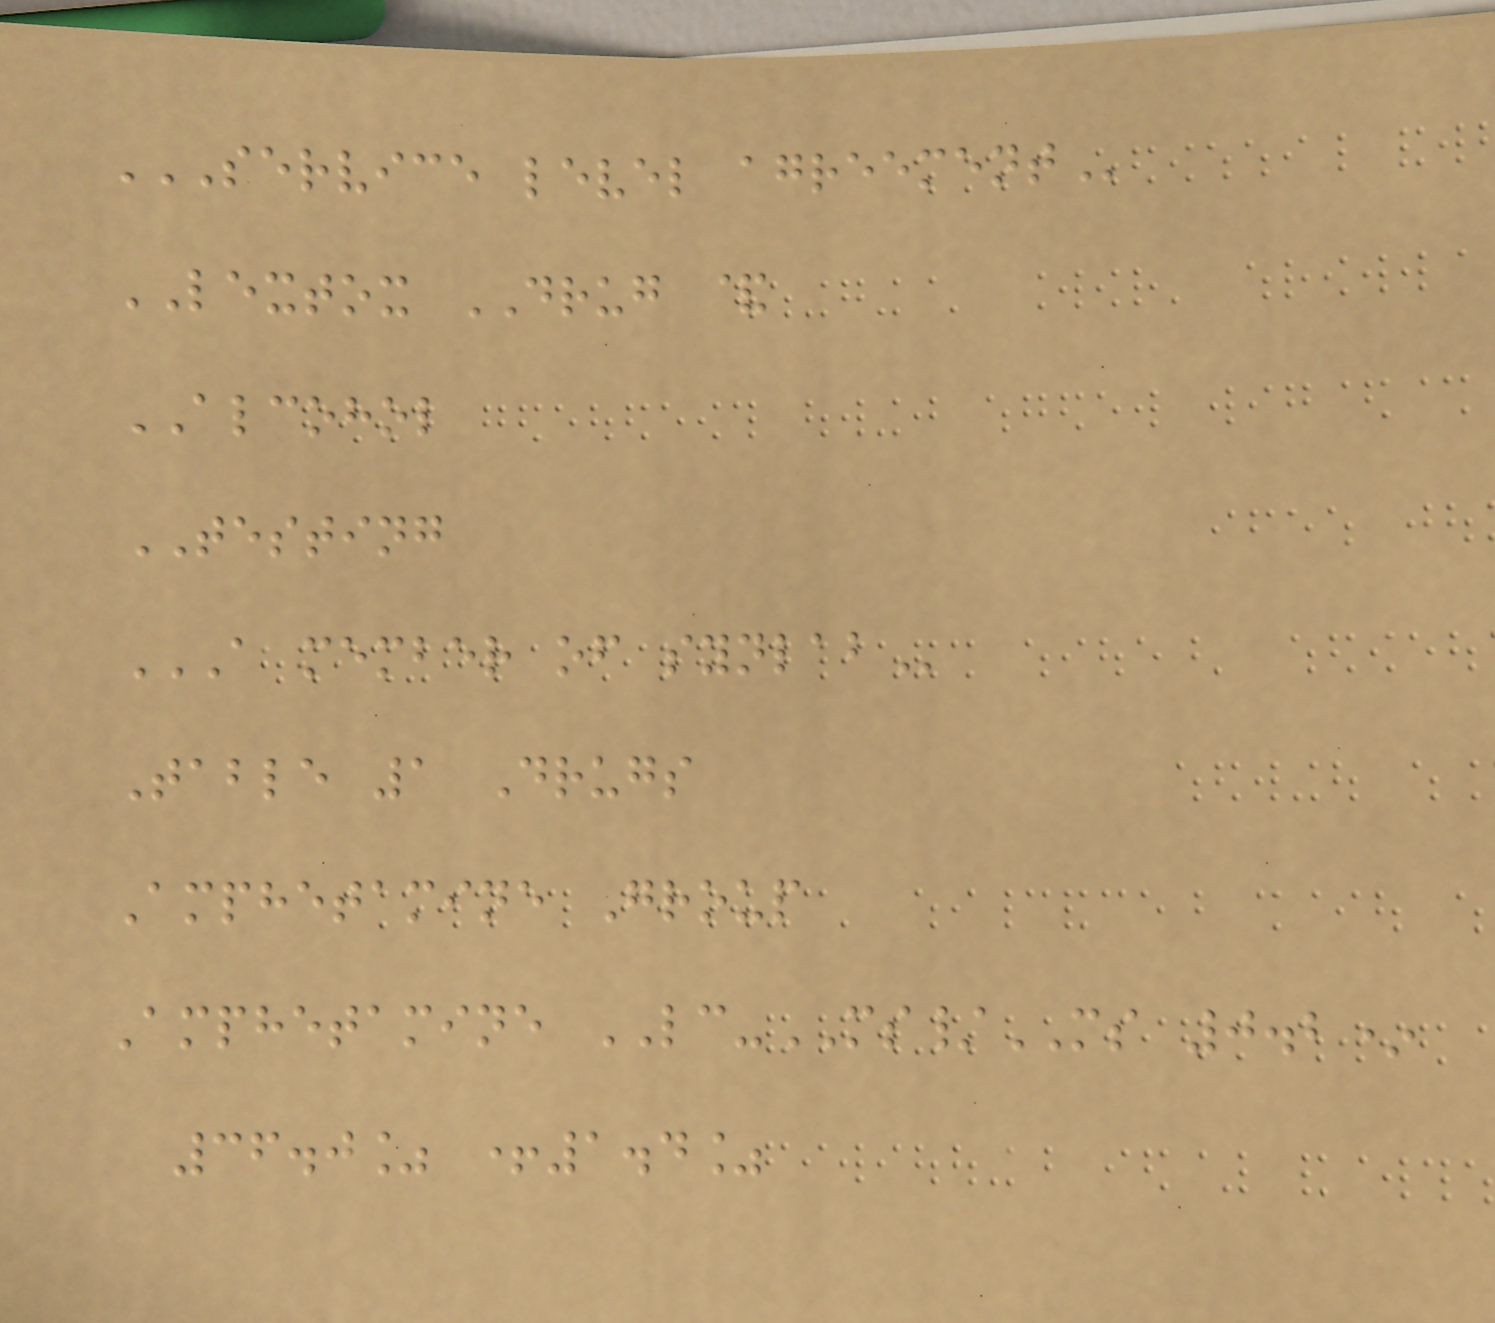SERVICE LEVEL AGREEMENT
LEXTOX DRUG &
ALCOHOL
TESTING
A MEMBER OF SYNLAB
Table 1 Drugs
Amphetamine Group
Amphetamine LC-MS/MS 0.2*
36.0% +1.4%
